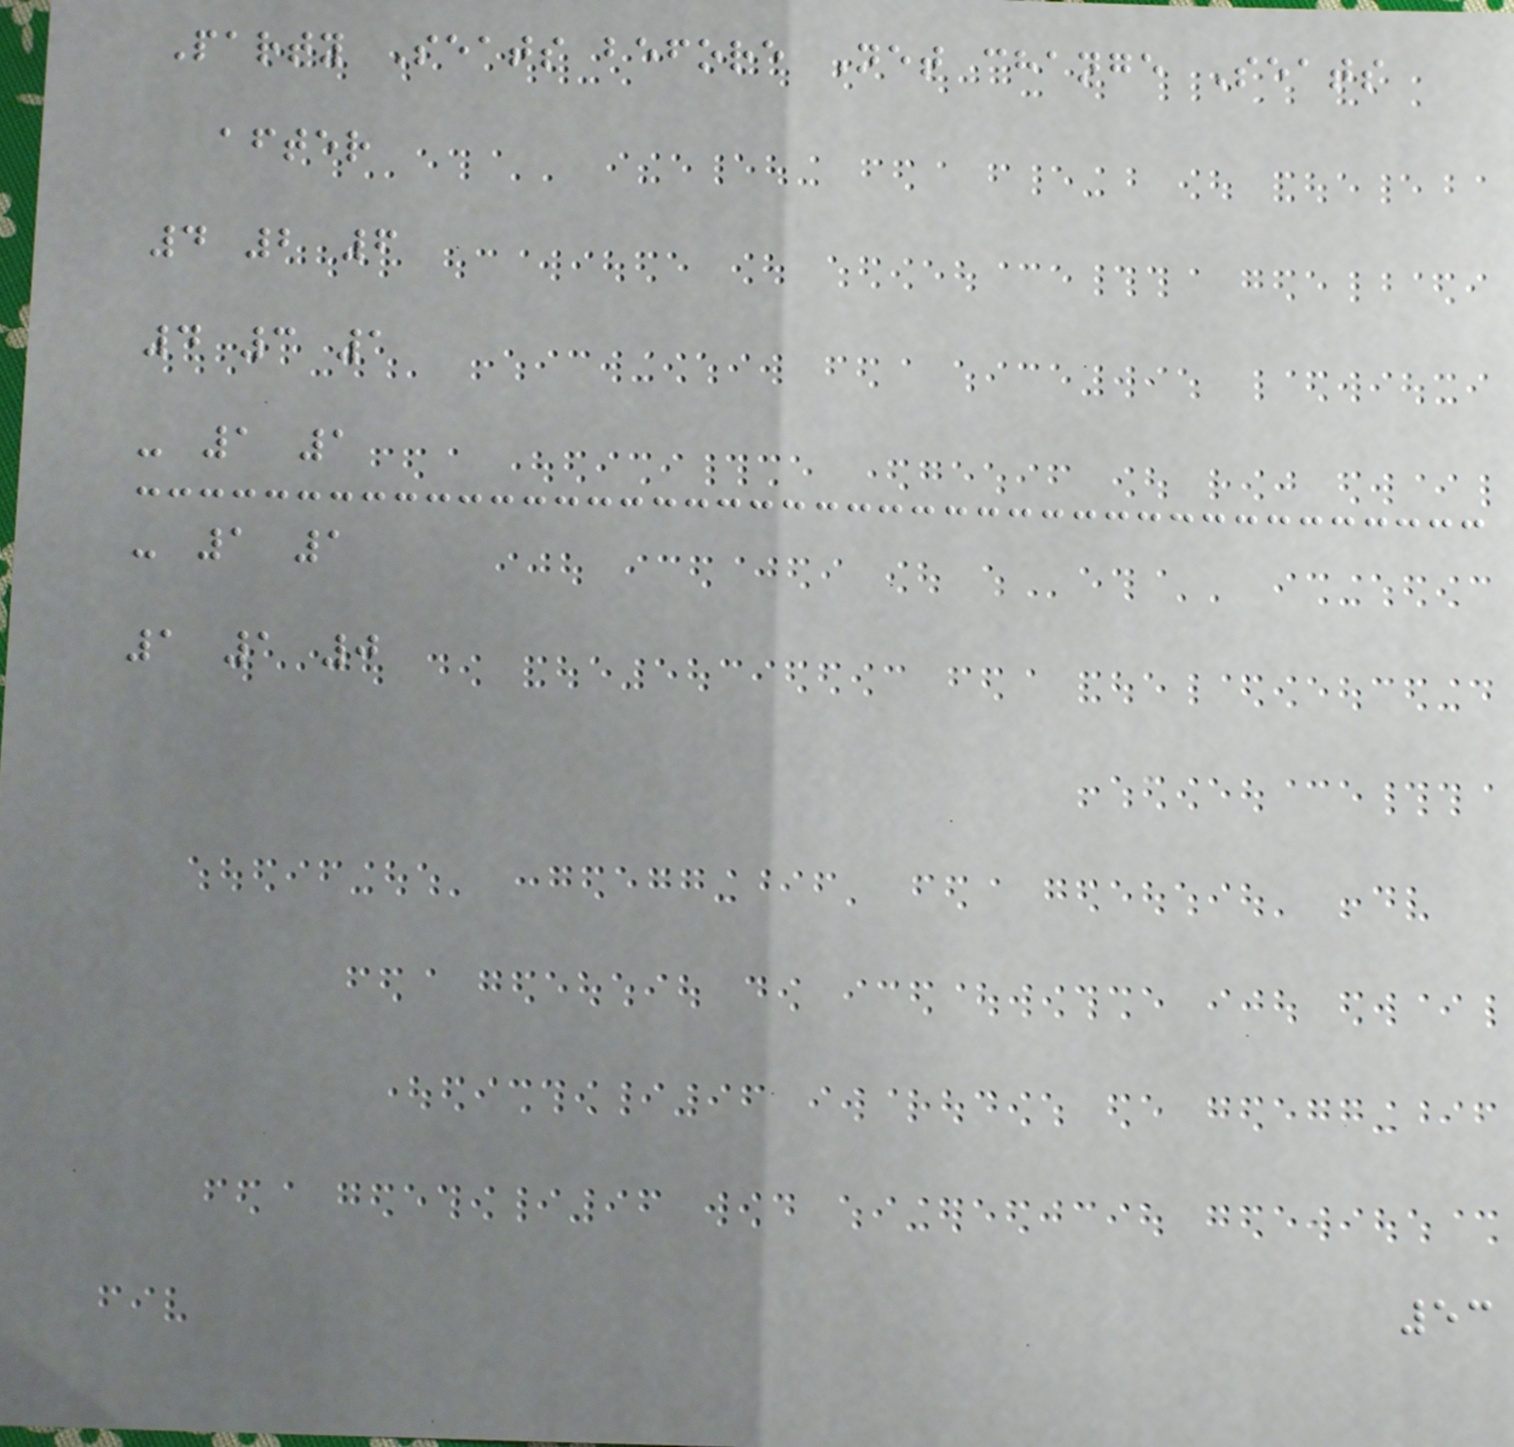Party Seats before Net change Seats
after
4 2 6
4 3 1
- 1 1
- 1 1
1 1 0
53
